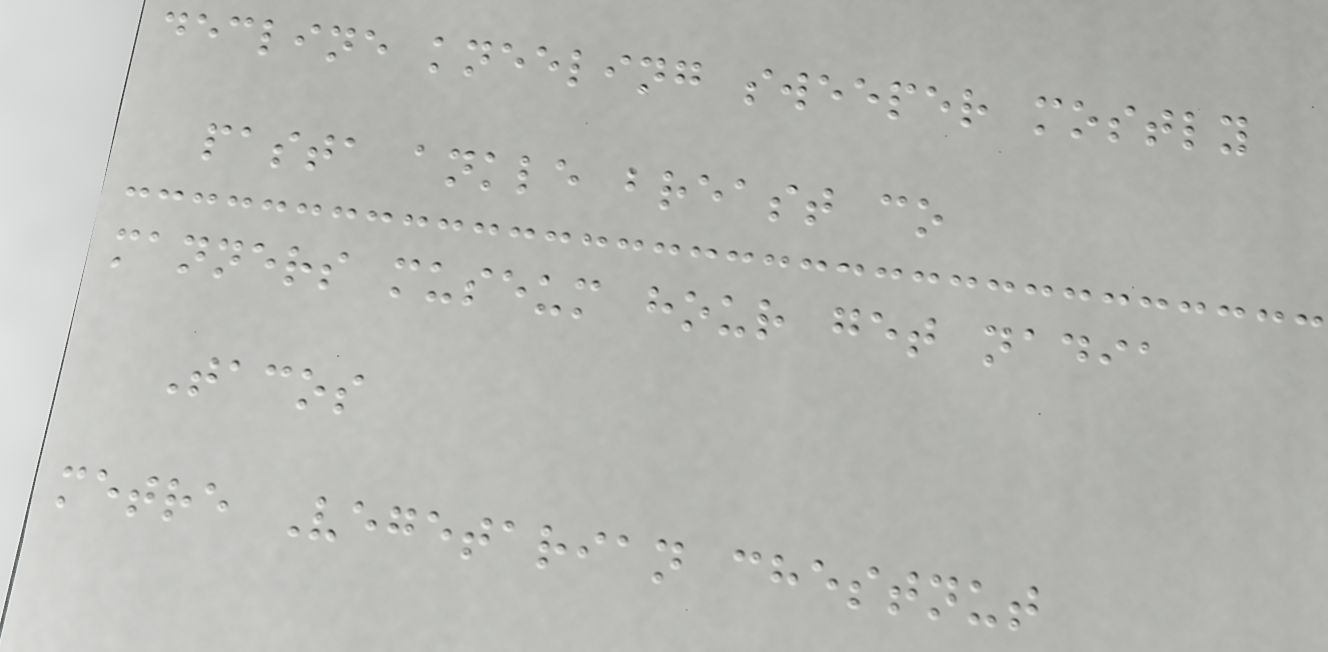decline kneeling sweeper mostly
pasta ankle breast co
manners museum hour get nadia
Tacos
metre Vegetarian chestnut
